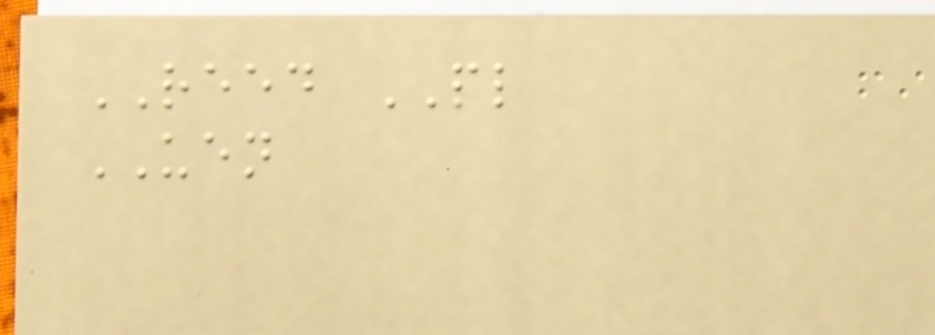REED PL
UEN
